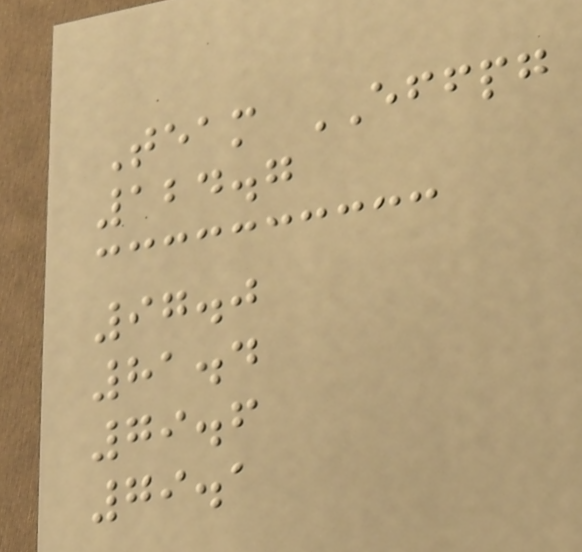Team EFFPG
124.7
97.0
81.4
79.6
79.1
